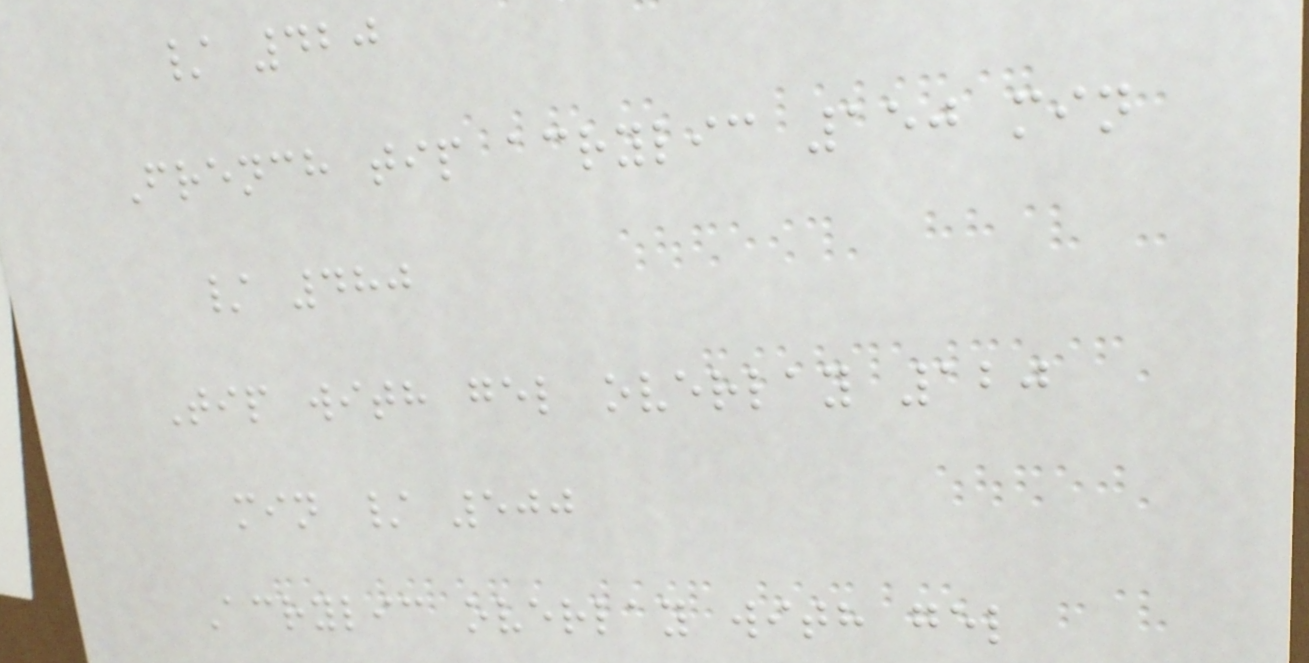/ 420
French tip acrylic 150 min
/ 480
Tip with gel overlay 120
min / 500
Acrylic overlay with gel
